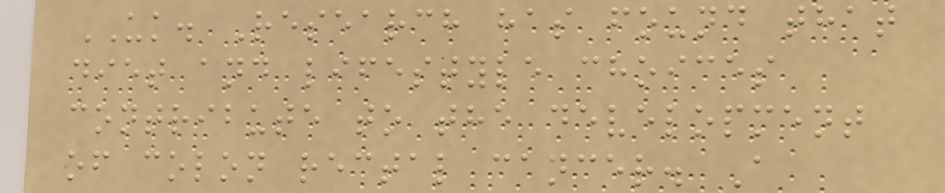UK. Research has found that
diet and lifestyle choices
contribute to the development
of colon rectal cancer. A
